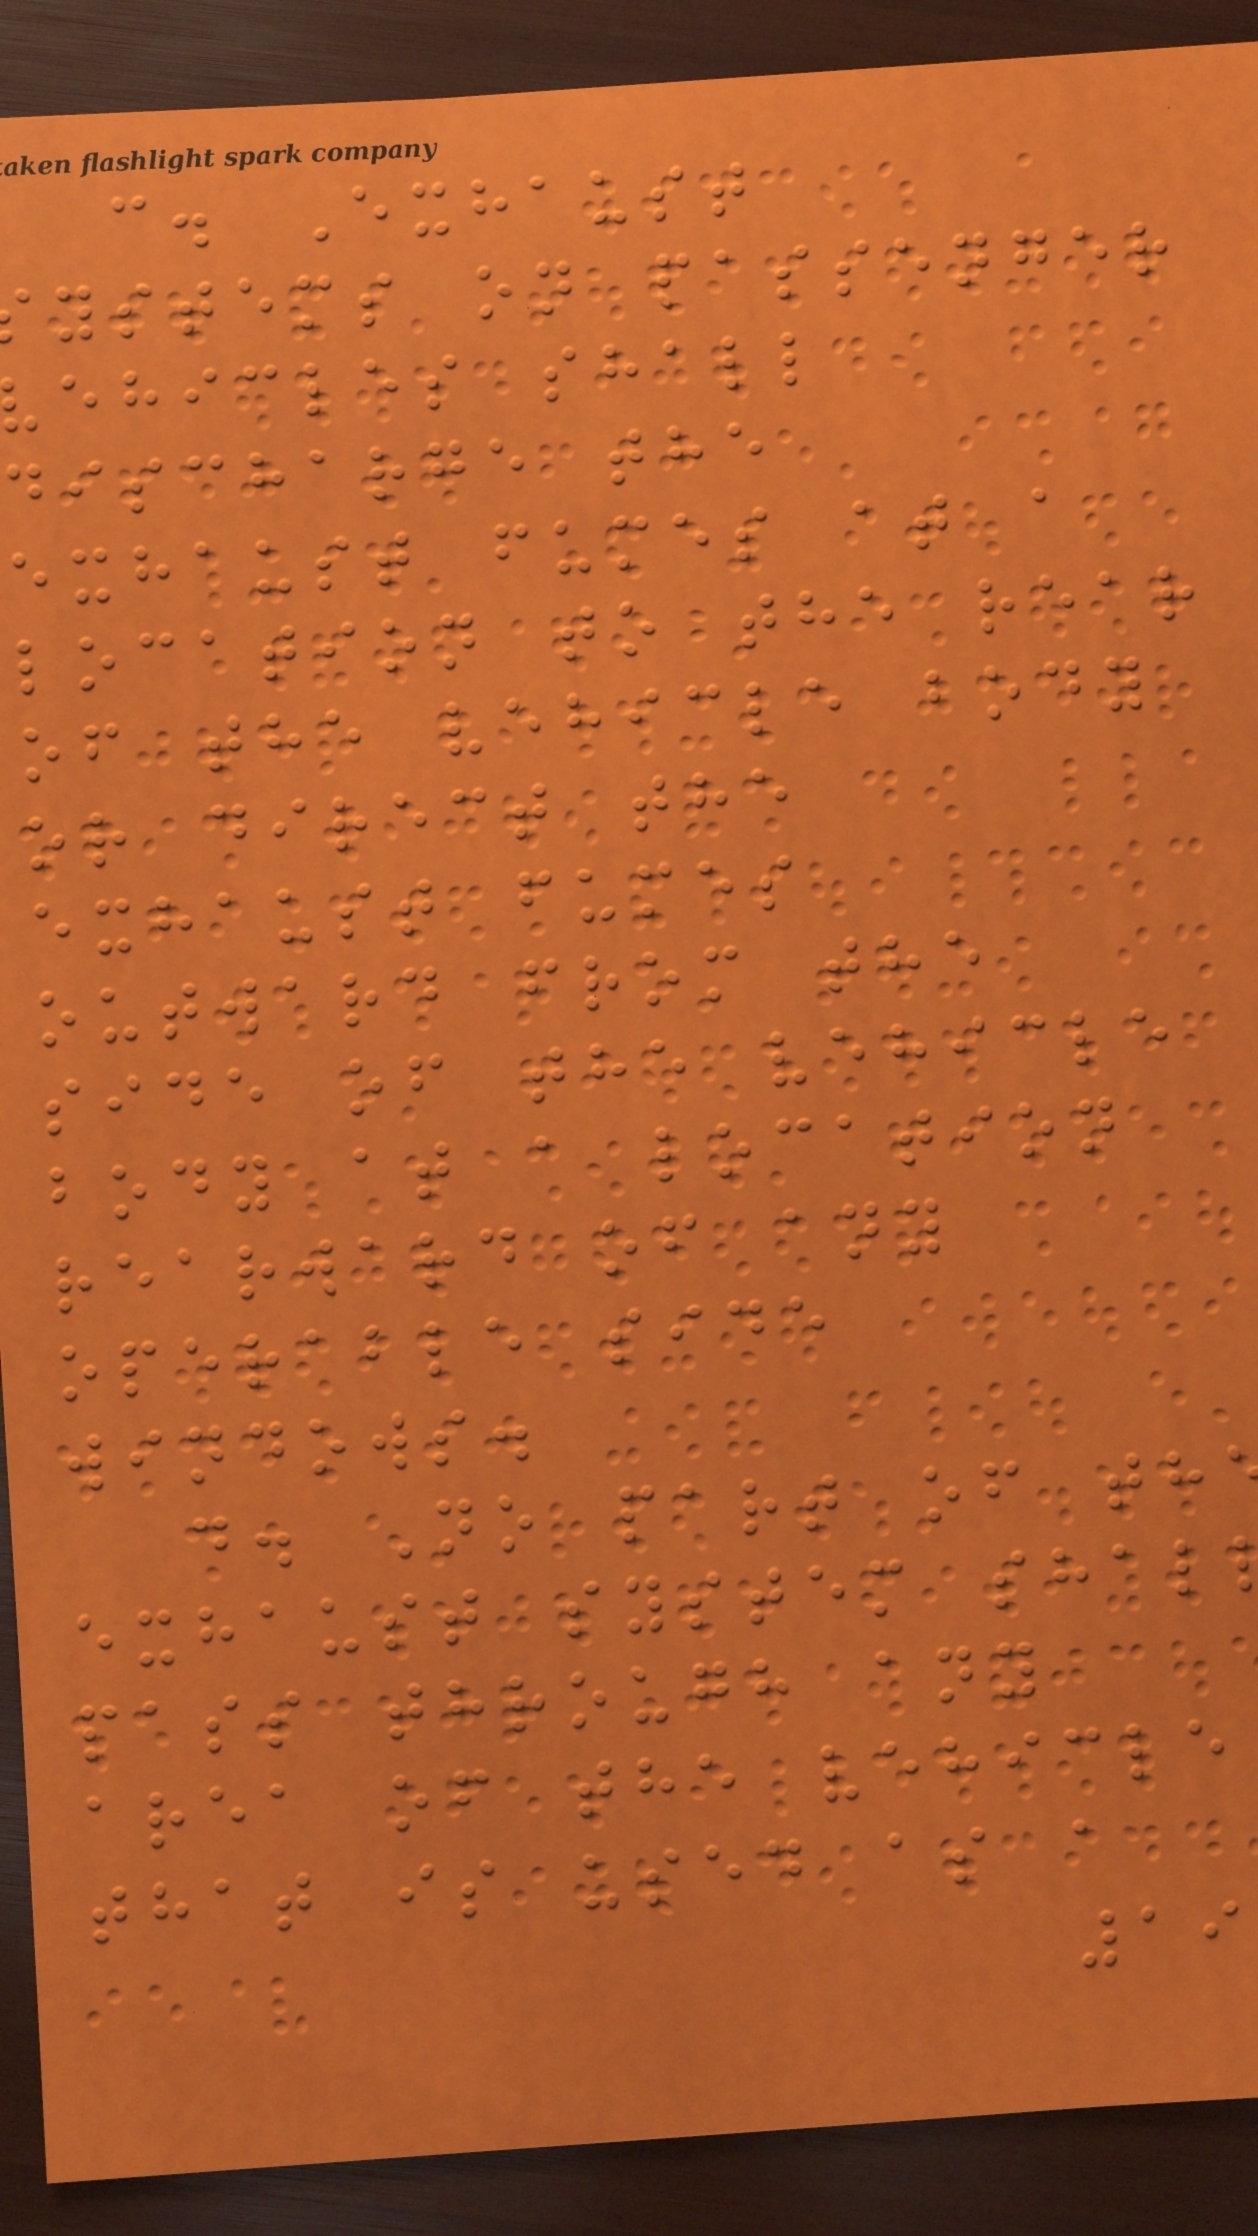c. Exhaust
ystems on passenger
ehicles shall
discharge the
exhaust fumes at a
location to the rear
of the vehicle body
or direct the
exhaust fumes
outward from the
side of the vehicle
body at a location
rearward of any
operable side
windows.
d. No part of th
exhaust system shal
pass through any
area of the vehicle
that is used as a
